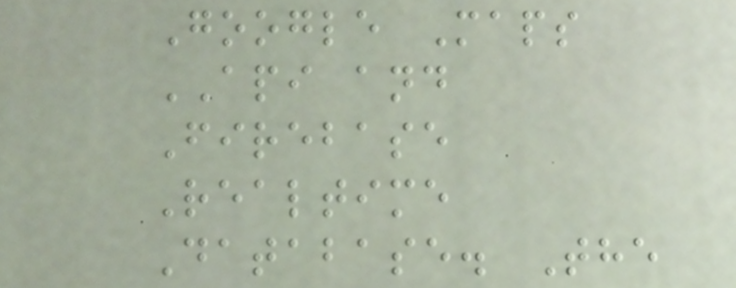Google Maps
API and
Firebase
Realtime
Database. The
